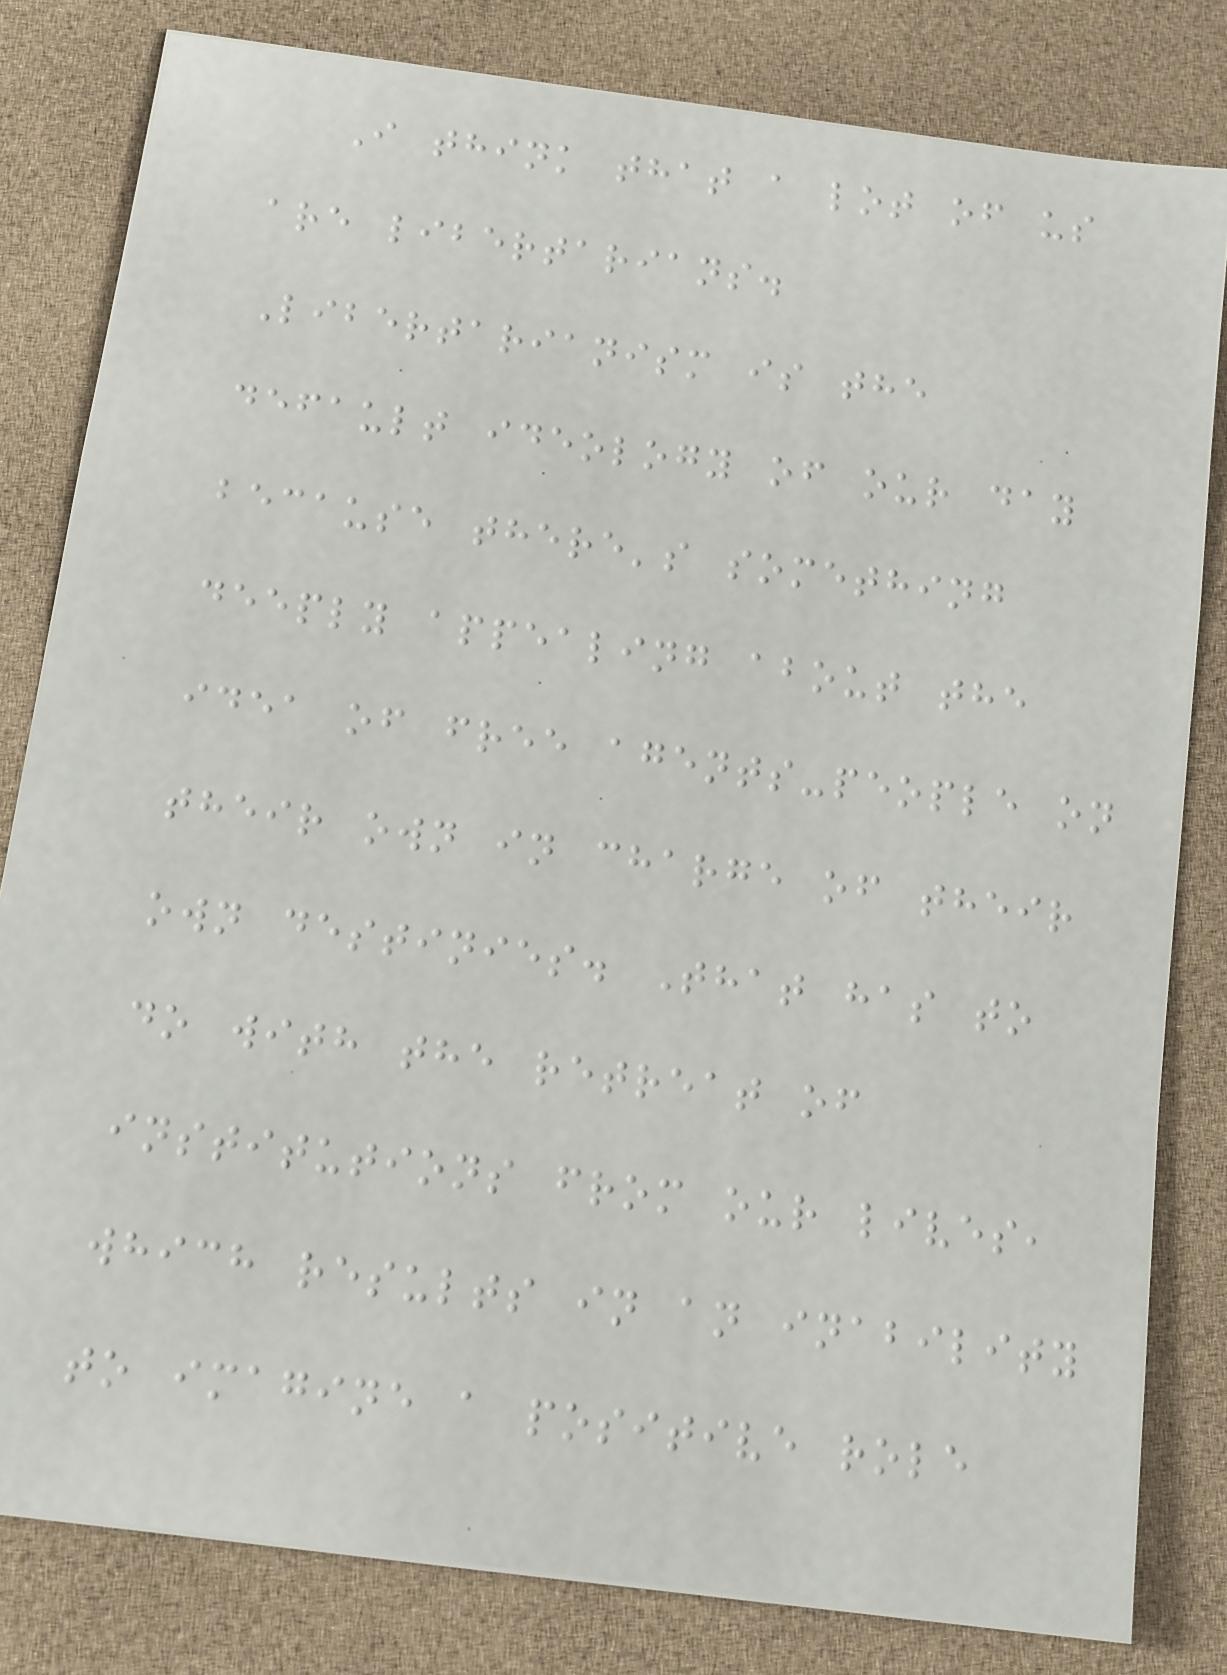I think that a lot of us
are libertarians.
Libertarianism is the
default ideology of our day
because there's something
deeply appealing about the
idea of free agents-people on
their own in charge of their
own destinies. That has to
do with the retreat of
institutions from our lives,
which results in an inability
to imagine a positive role
